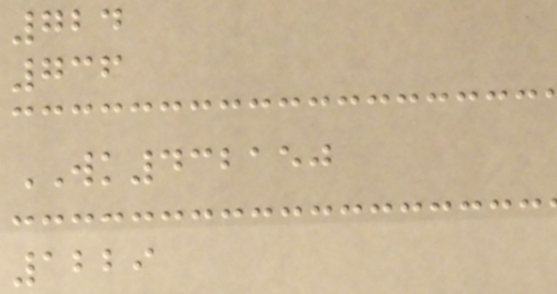724
736
WK432150
1229
